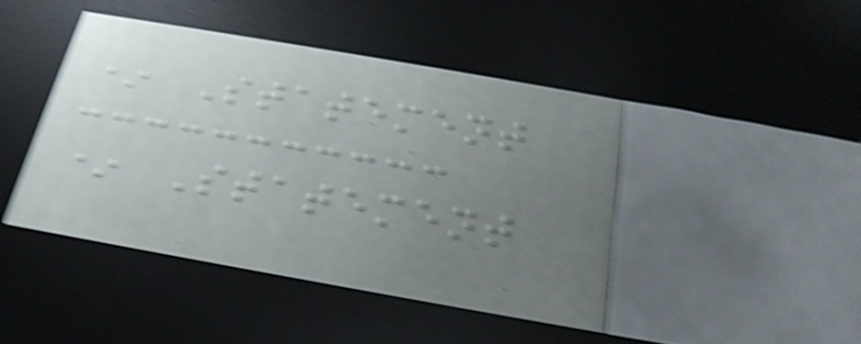* Statement
* Statement
